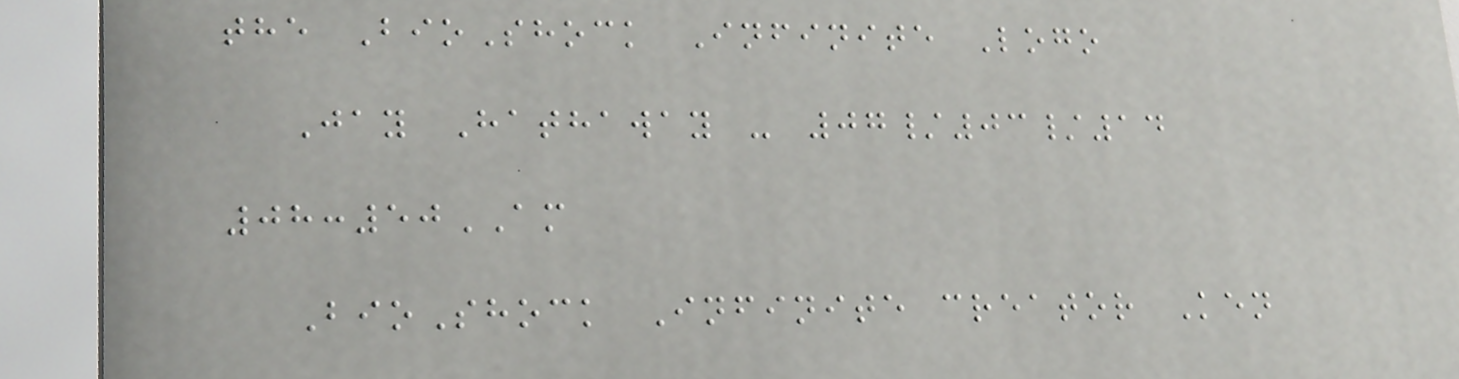the BioShock Infinite Logo
Jay Hathaway - 07/03/14
08:50AM
BioShock Infinite creator Ken
